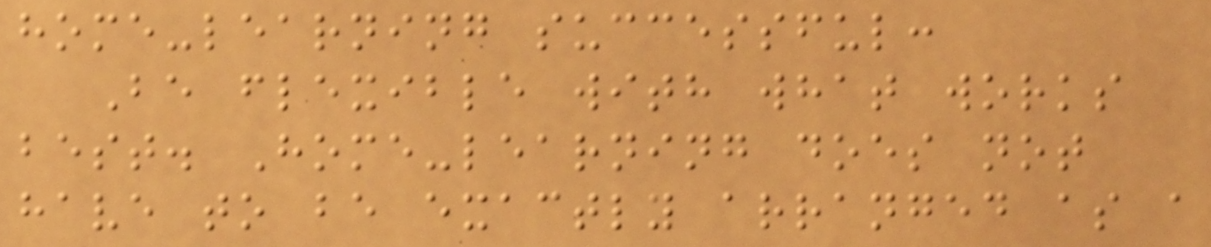home-learning successful:
Be flexible with what works
best. Home-learning does not
have to be exactly arranged as a
